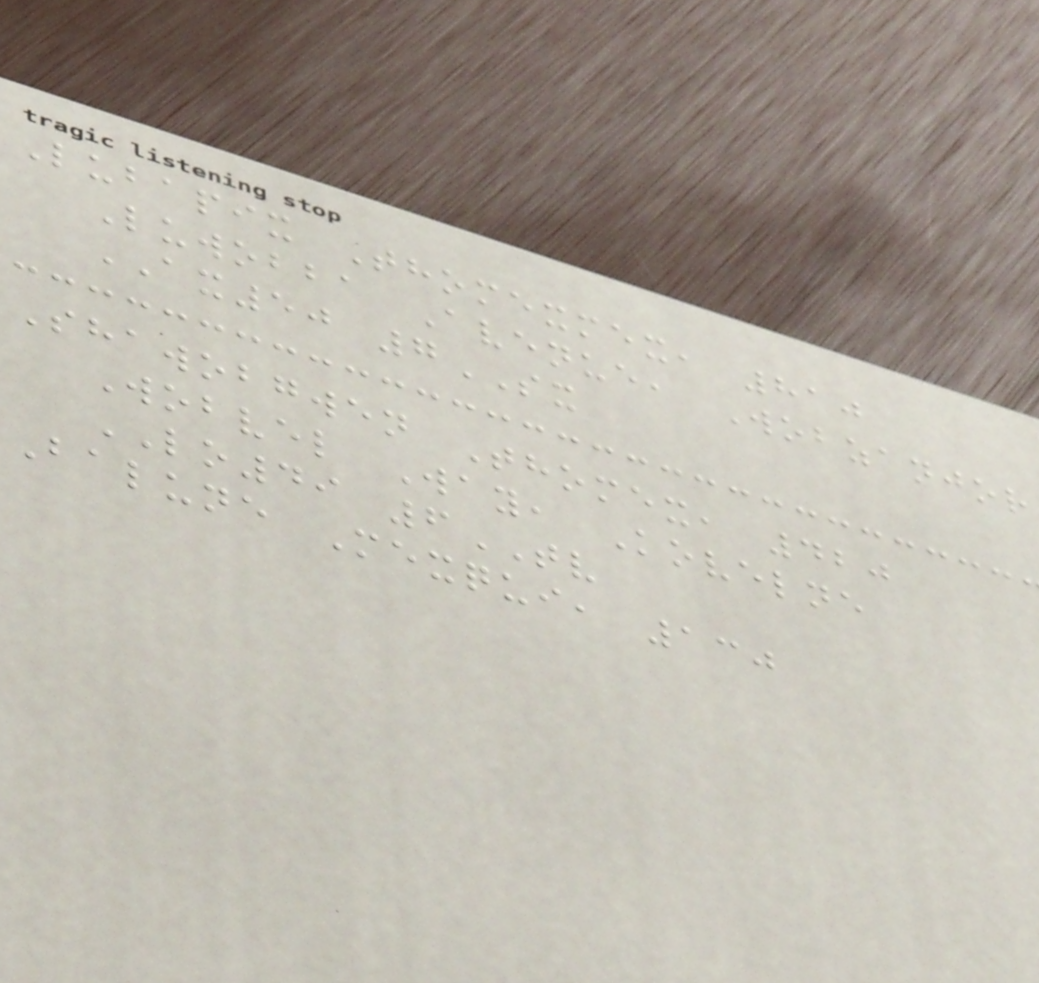Lubapix Thomexmex, 810
Luwobba Avenue, Wobzanjor
AX50 7SX
Shawobgwen Thomex, 420
Wobvel Way, Kovelne
LO49 6TV
Balune Mexqui, 130
